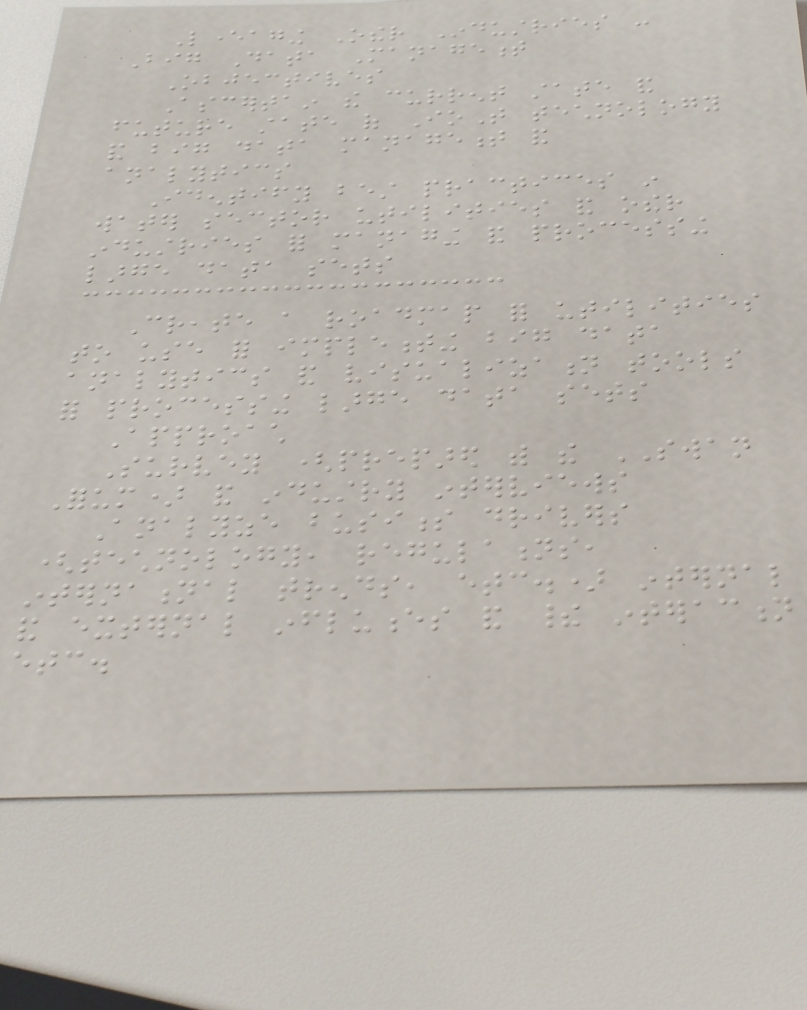Leveraging Other Industries -
Big Data Management
Objectives
Ascertain the current state and
future state of IoT technology
and big data management and
analytics
Identify best practices in
water sector utilities and other
industries for managing and processing
large data sets
Create a roadmap for utilities
to use for implementing big data
analytics and visualization tools
for processing large data sets
Approach
Survey (prepared with the SWAN
Forum) and industry interviews
Analyze business drivers
(technology, regulations,
international trends, etc.) internal
and external influences and their interaction
etc.
